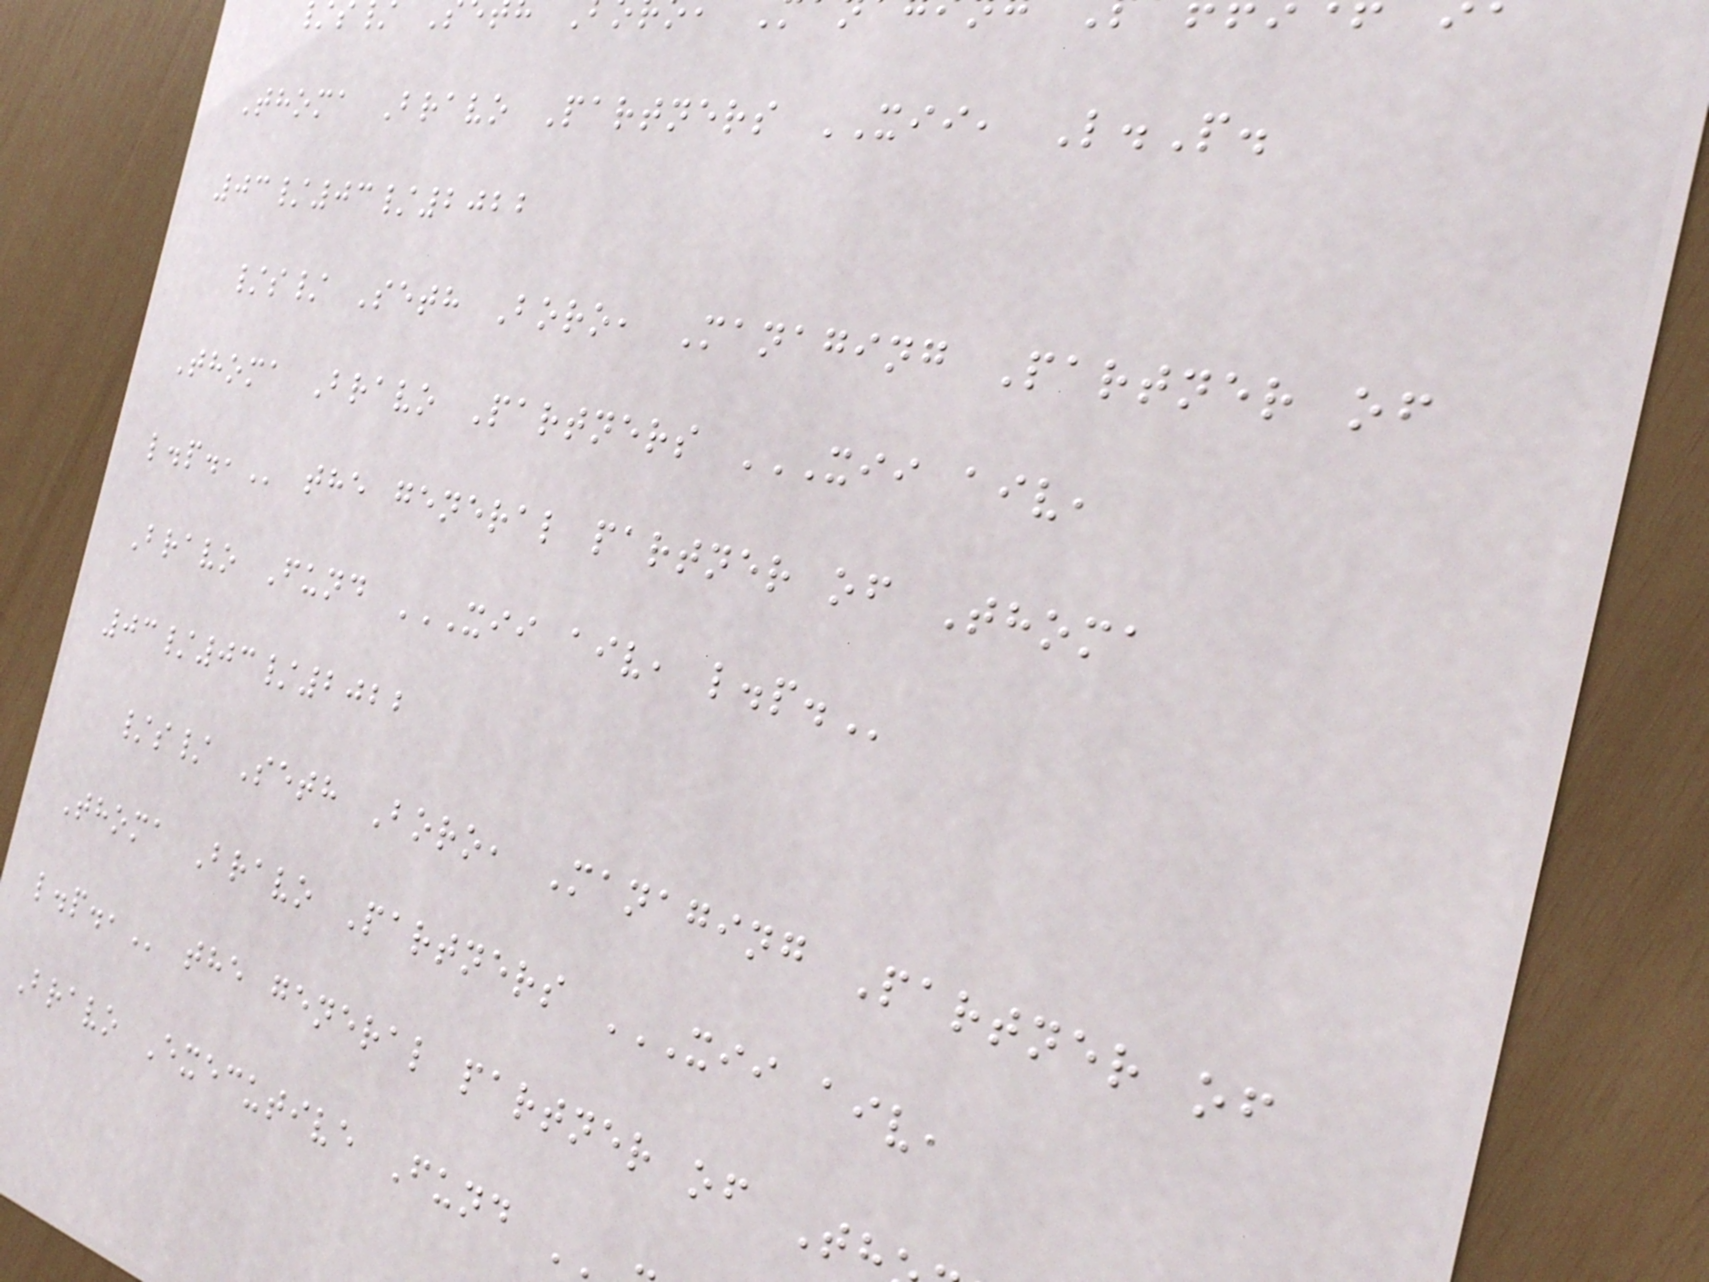Thoma Bravo Partners XII, L.P.
03/03/2022
/s/ Seth Boro, Managing Partner of
Thoma Bravo Partners XII AIV,
the general partner of Thoma
Bravo Fund XII AIV, L.P.
03/03/2022
/s/ Seth Boro, Managing Partner of
Thoma Bravo Partners XII AIV,
the general partner of Th
Bravo Executive Fund
